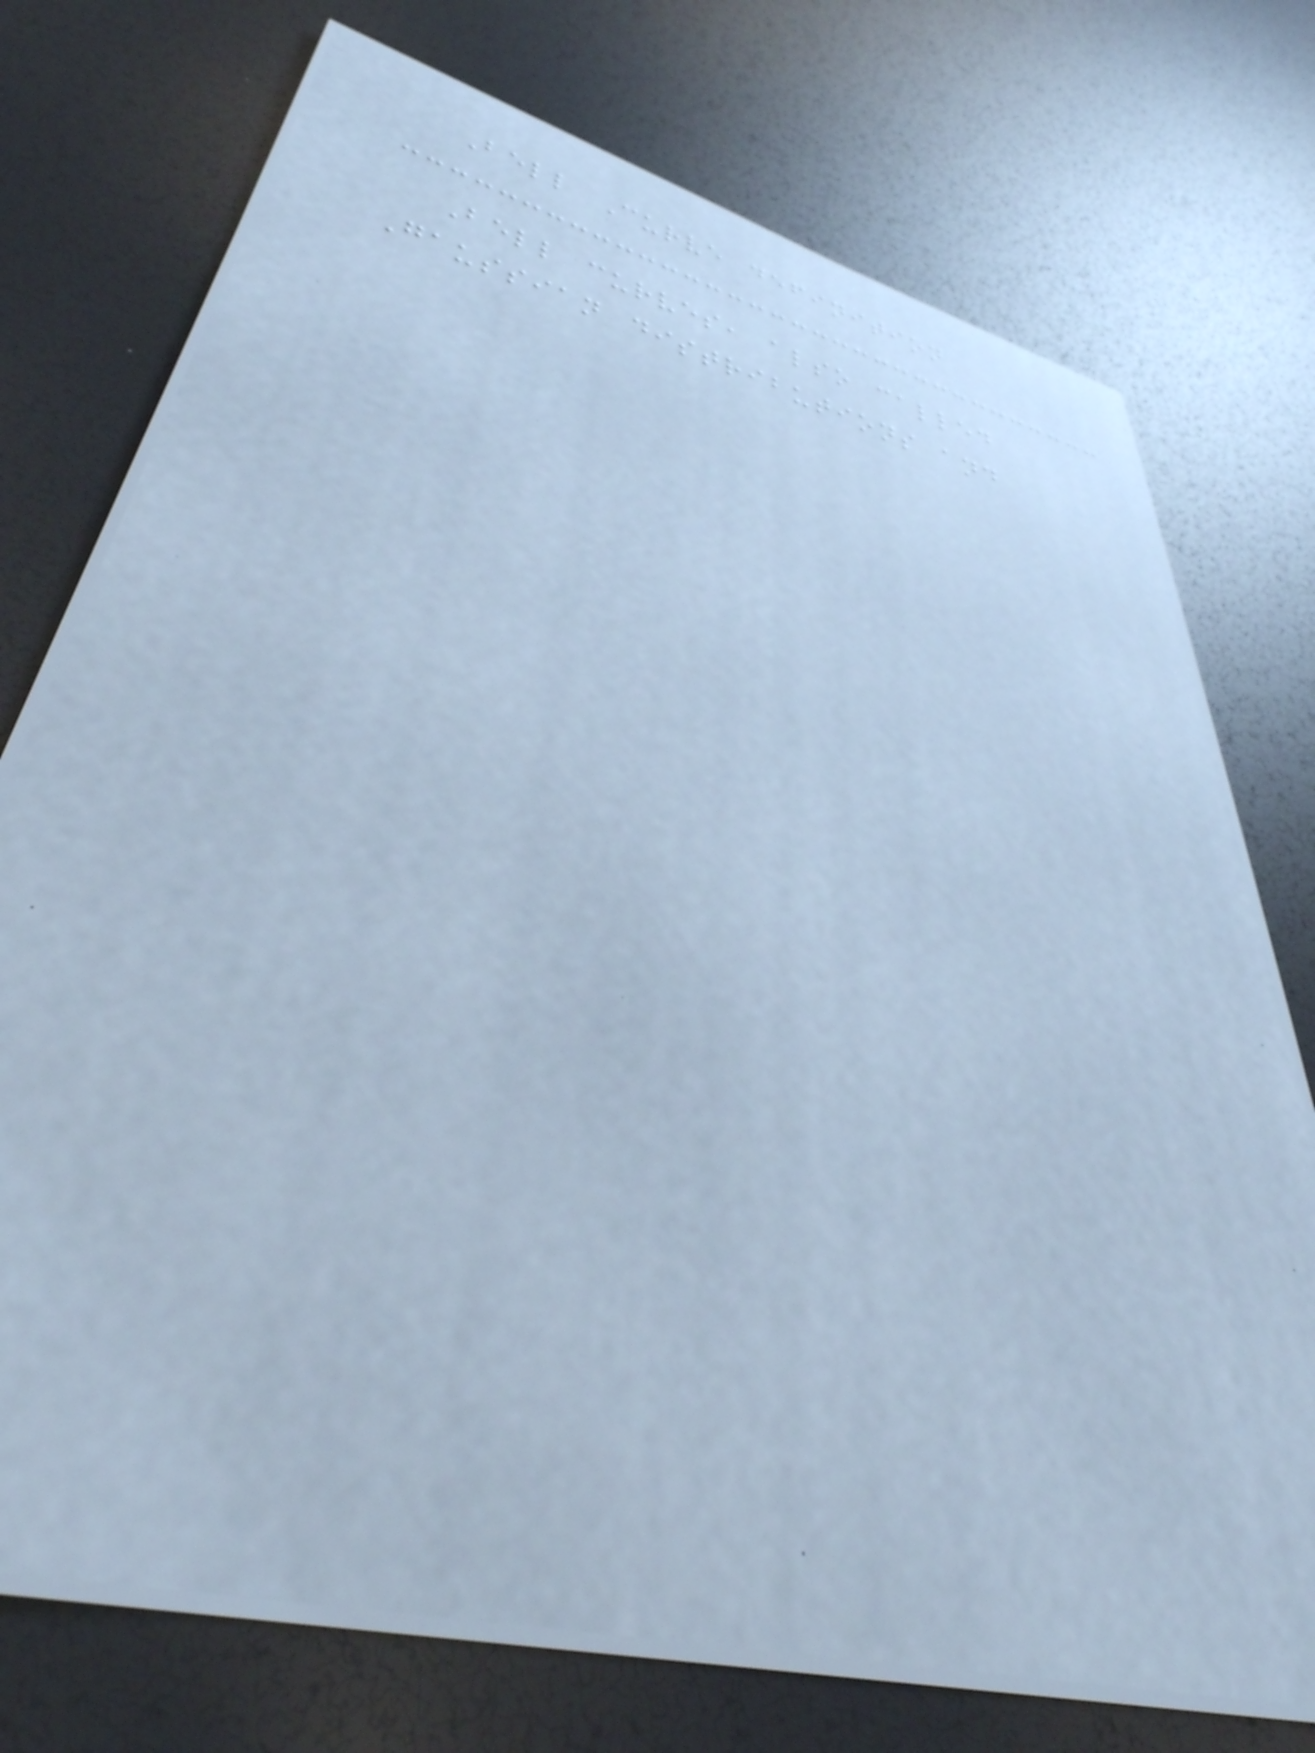Bell Curve definition
Bell curves, also called
Gaussian distributions and
